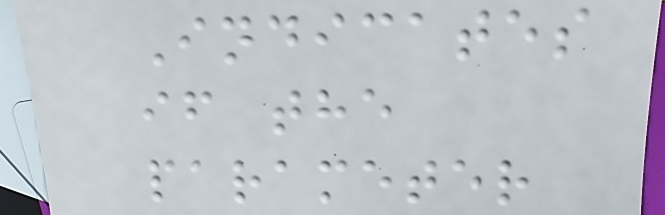Indicates
if the
parameter
